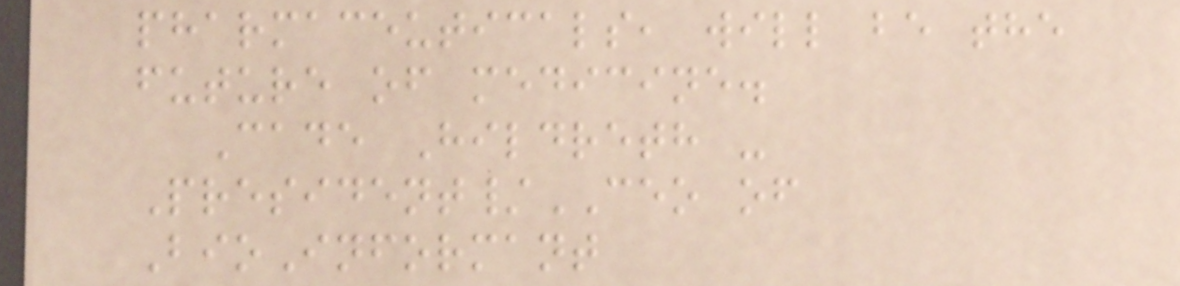pharmaceuticals, will be the
future of medicine.
Cade Hildreth -
President/CEO of
BioInformant
